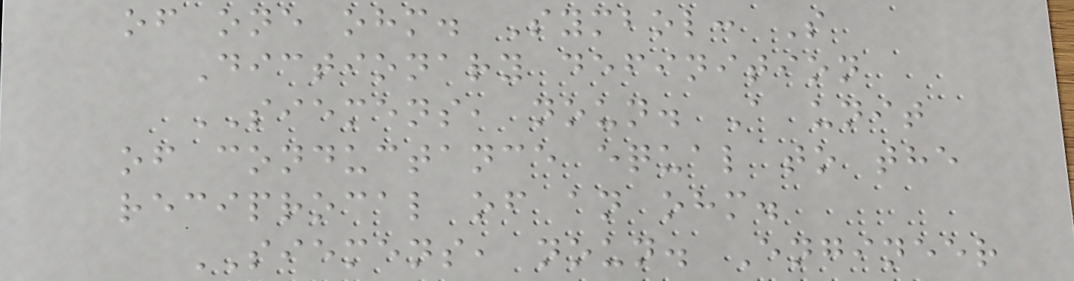of one ohm. Symbol: S
Dictionary definition
SIEMENS, noun. A unit
of conductance equal to the
reciprocal of an ohm.
SIEMENS, noun. Engineer
